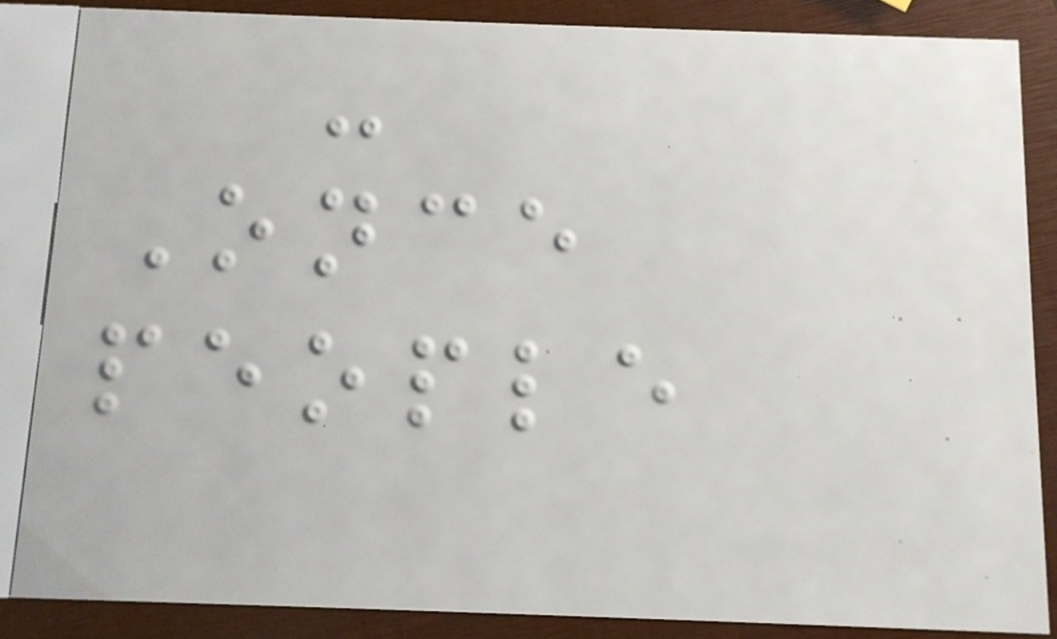-
Once
people
